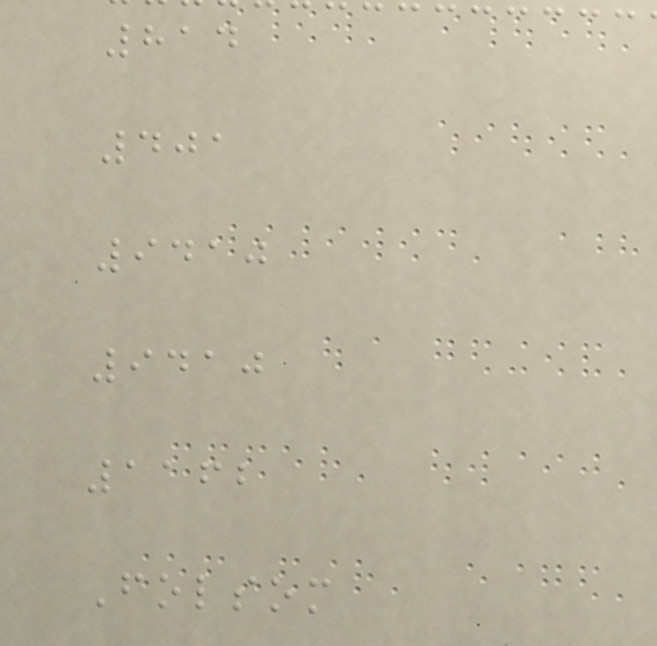814
401
9410
9410
1162
Folsom
